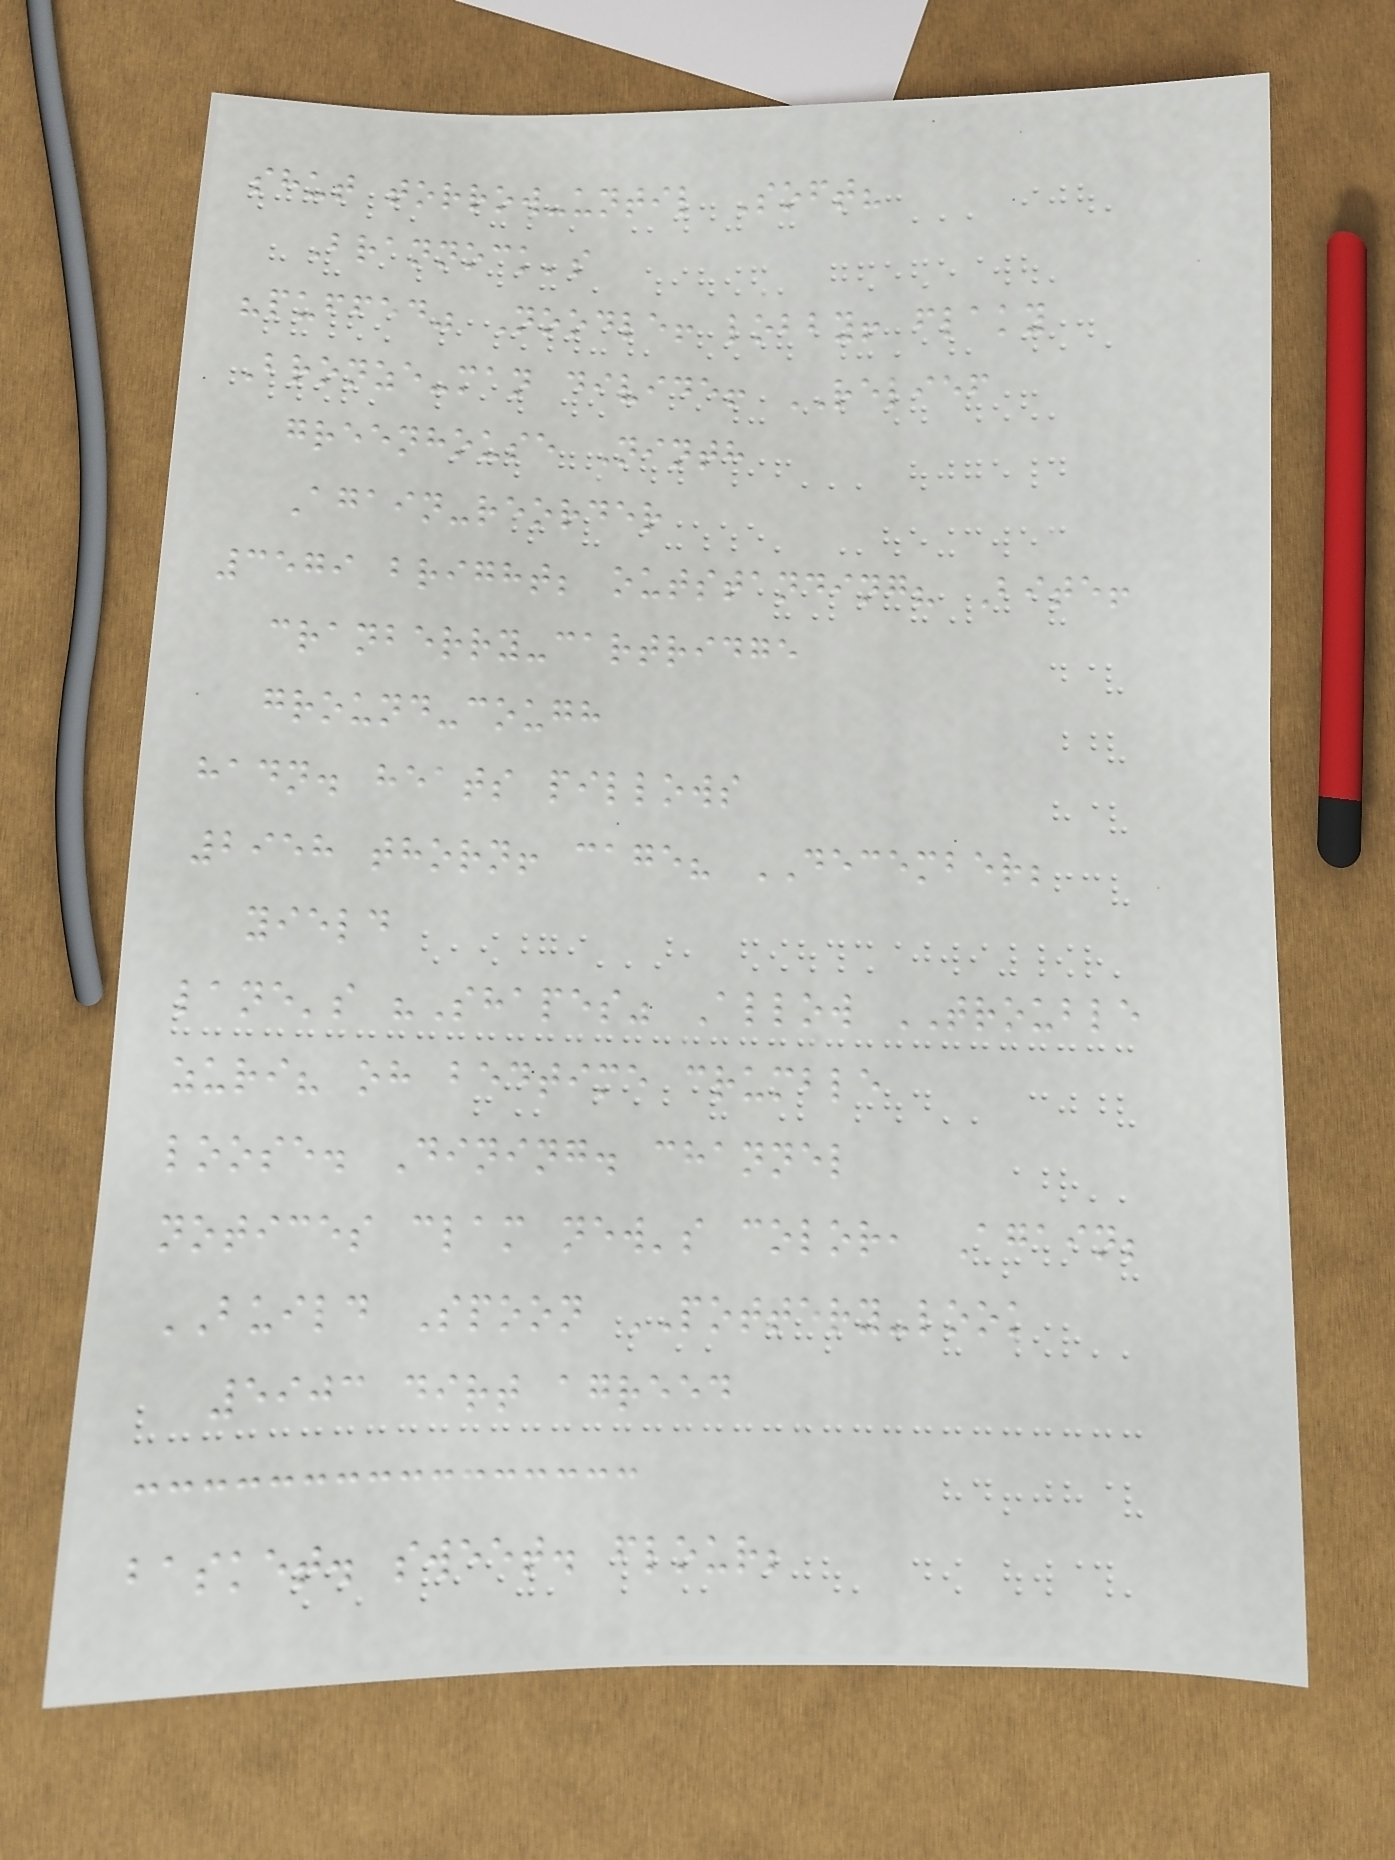shut torrow-until Soft?
Brannock's
"puffed" Noodle! lobby! flaky
Bronze-man divide! RELIEF
greenhouse Ninth
Again-reorder
3579 bright; outstanding? Bite!
cranberry-cartridge
ground-cough
hadn. heats pillows
2958 thorn! cage? DECEMBER;
yield
lane's "Shapes" Allow TROUBLE
zuri? oh bedtime crumble
loose. Dining. channel
notices clam new's color, Again;
BUILD Spoon POTTERY-look
5903 dirt agreed
basket. sweet. flour;
